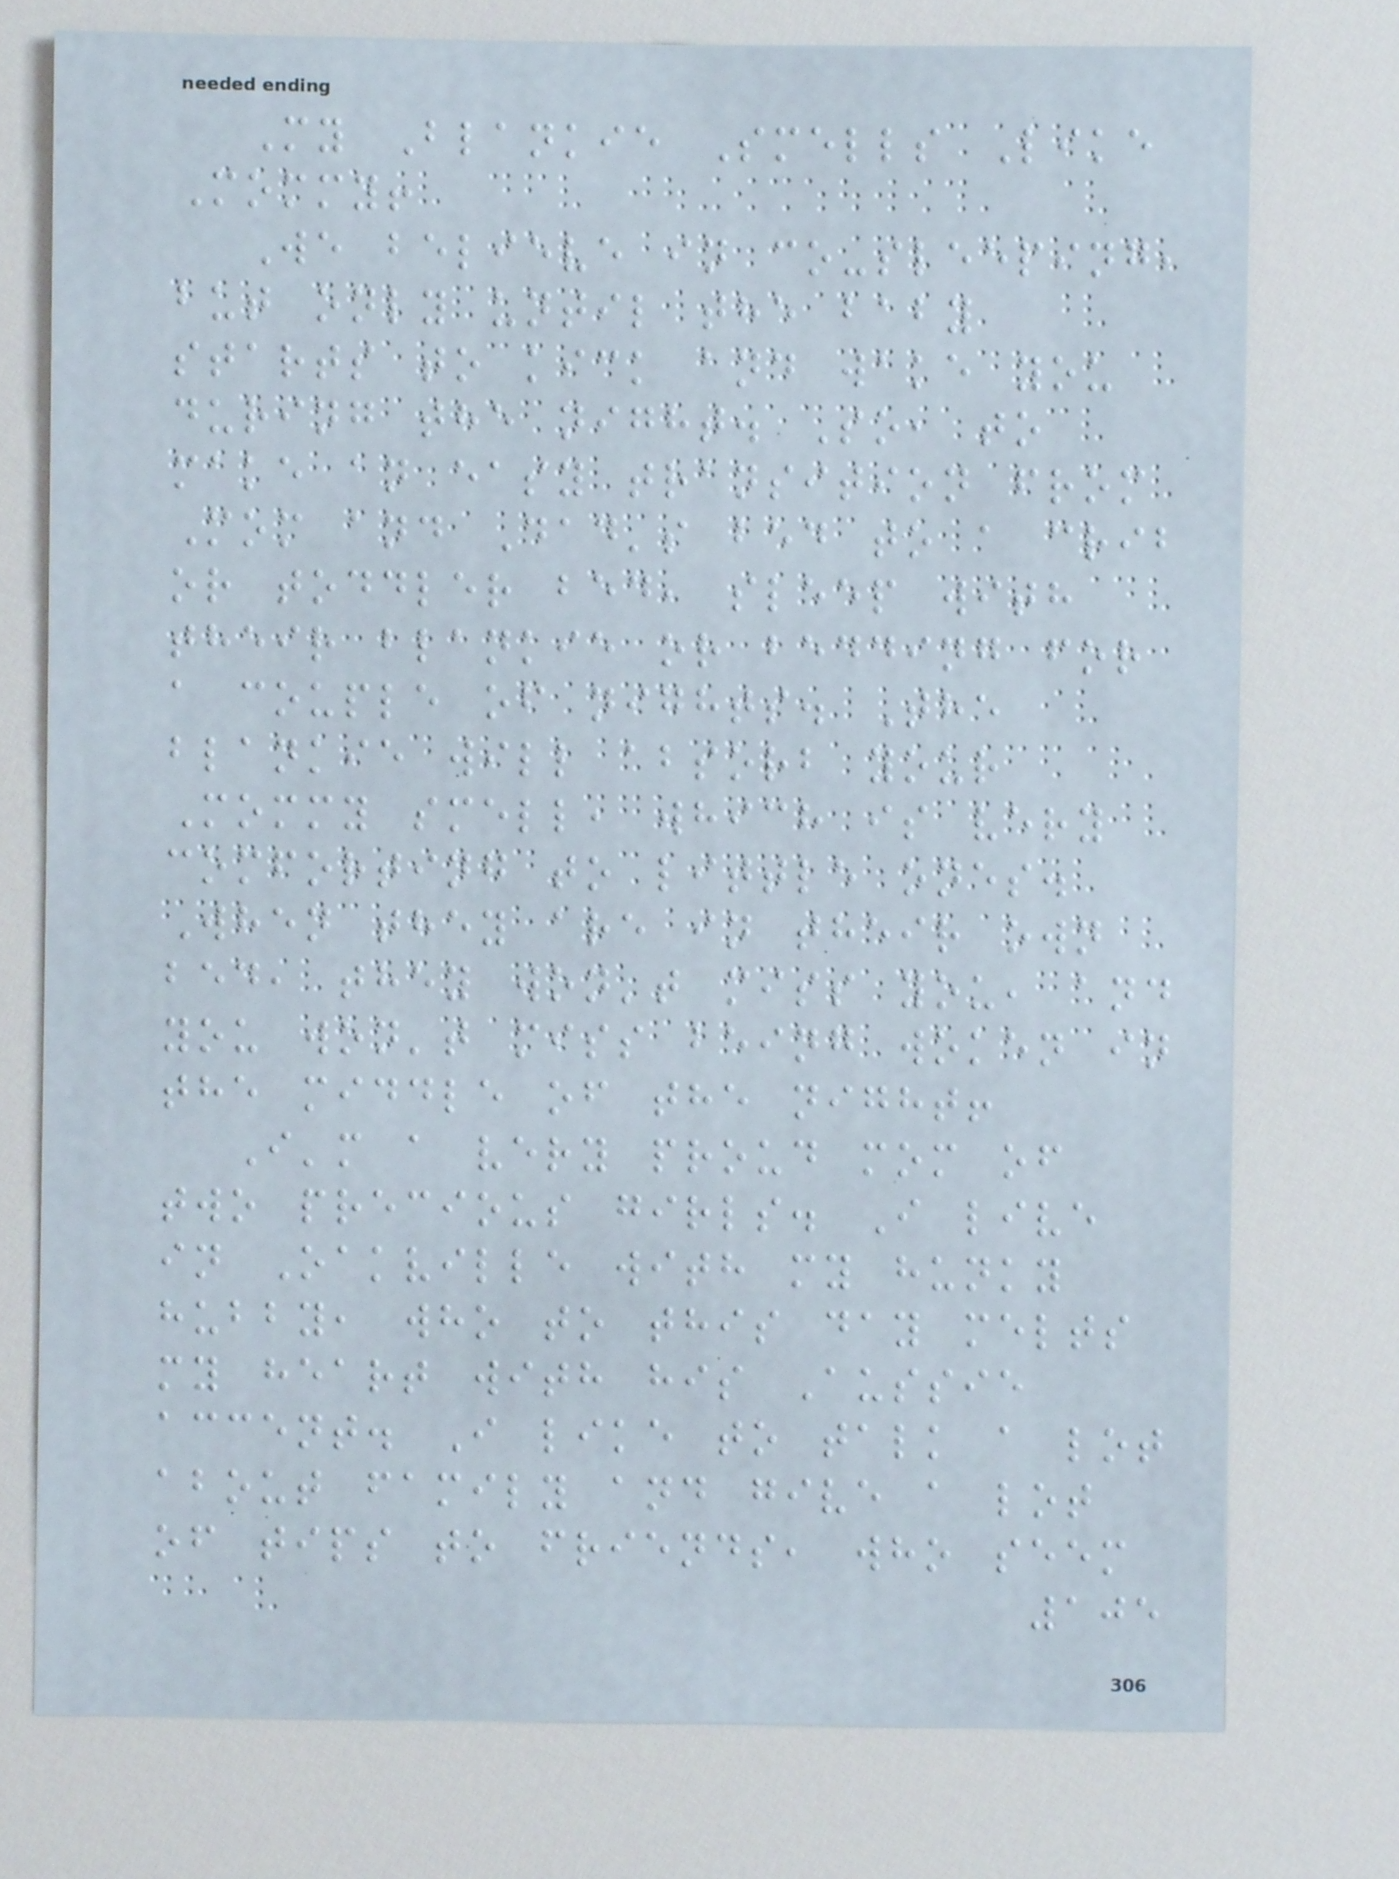My Blankie Smells Like
Mommy!
We believe in co-sleeping,
but only until the baby
starts to kick and wake you
during the night. So, to
make an easy transition from
Mom and Dad's bed to a crib
or toddler bed, sleep with
their blankie or bedding for
a couple of nights. The
blankie will absorb your
Mommy smell, which is very
comforting to little ones.
When they are in their own
bed, they won't miss you, and
you won't miss being woken in
the middle of the night!
I'm a very proud mom of
two precious girls. I live
in Oakville with my hunky
hubby, who to this day melts
my heart with his Aussie
accent. I like to talk a lot
about family and give a lot
of tips to friends, who seem
105
